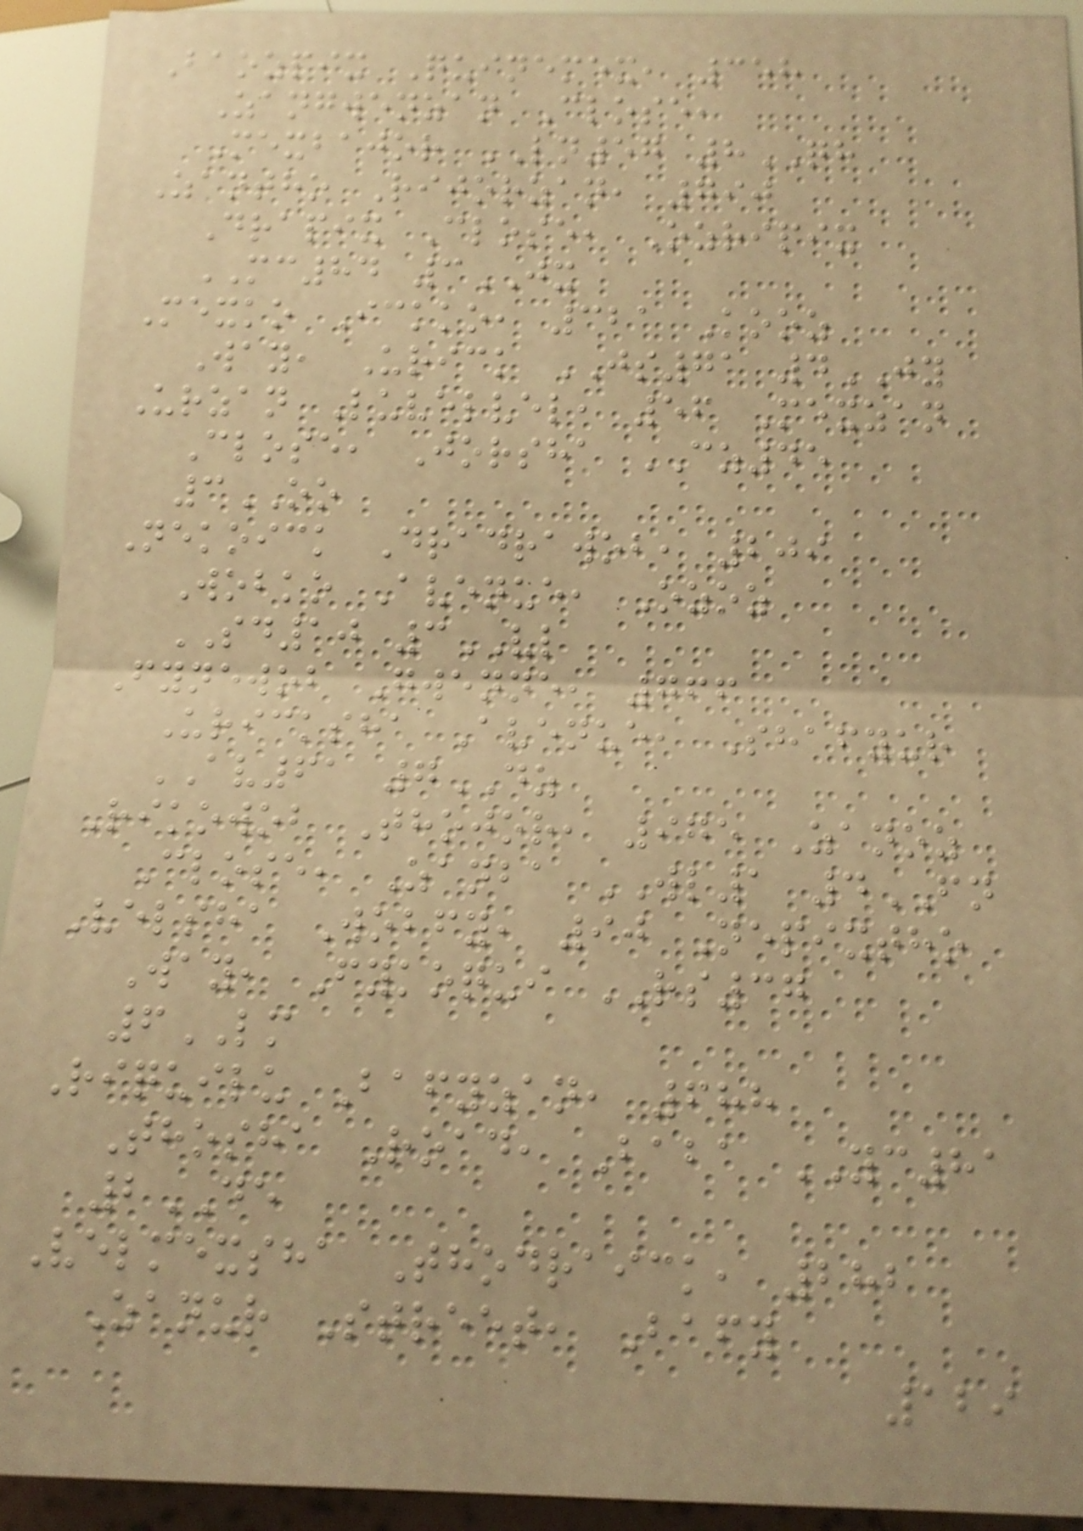Baozpix Quinemex, 358
Zangwenzan Close,
Mexbajor LN57 8QH
Zantho Rijorzan, 790
Drapix Close, Ozripix
MC84 3JX
Mexko Ickko, 321 Kooz
Way, Urick JS71 4JY
Urzan Luvelvel, 56 Mexzan
Close, Jorsha CZ45
3OO
Nekoick Dradrawob, 209
Wobko Avenue, Ozoz
SD10 3VL
Fynewob Gwenne, 766
Uricksha Avenue, Shafyur
AV61 7DZ
Rikowob Thojor, 975 Zanoz
Close, Zanba WL1 4FN
Velsha Wobfy, 90 Nepixtho
Way, Fykoqui RS37
6LM
Riquilu Bafyzan, 688
Thosha Road, Baba YC81
2DE
Velmexsha Thodraick, 282
Zanur Street, Bafy
129
